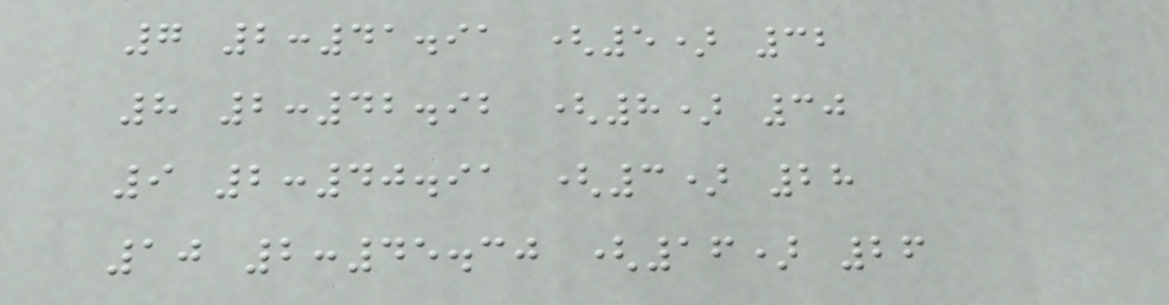7 2:41.91 (5) 32
8 2:42.92 (8) 30
9 2:40.91 (3) 28
10 2:45.30 (16) 26
